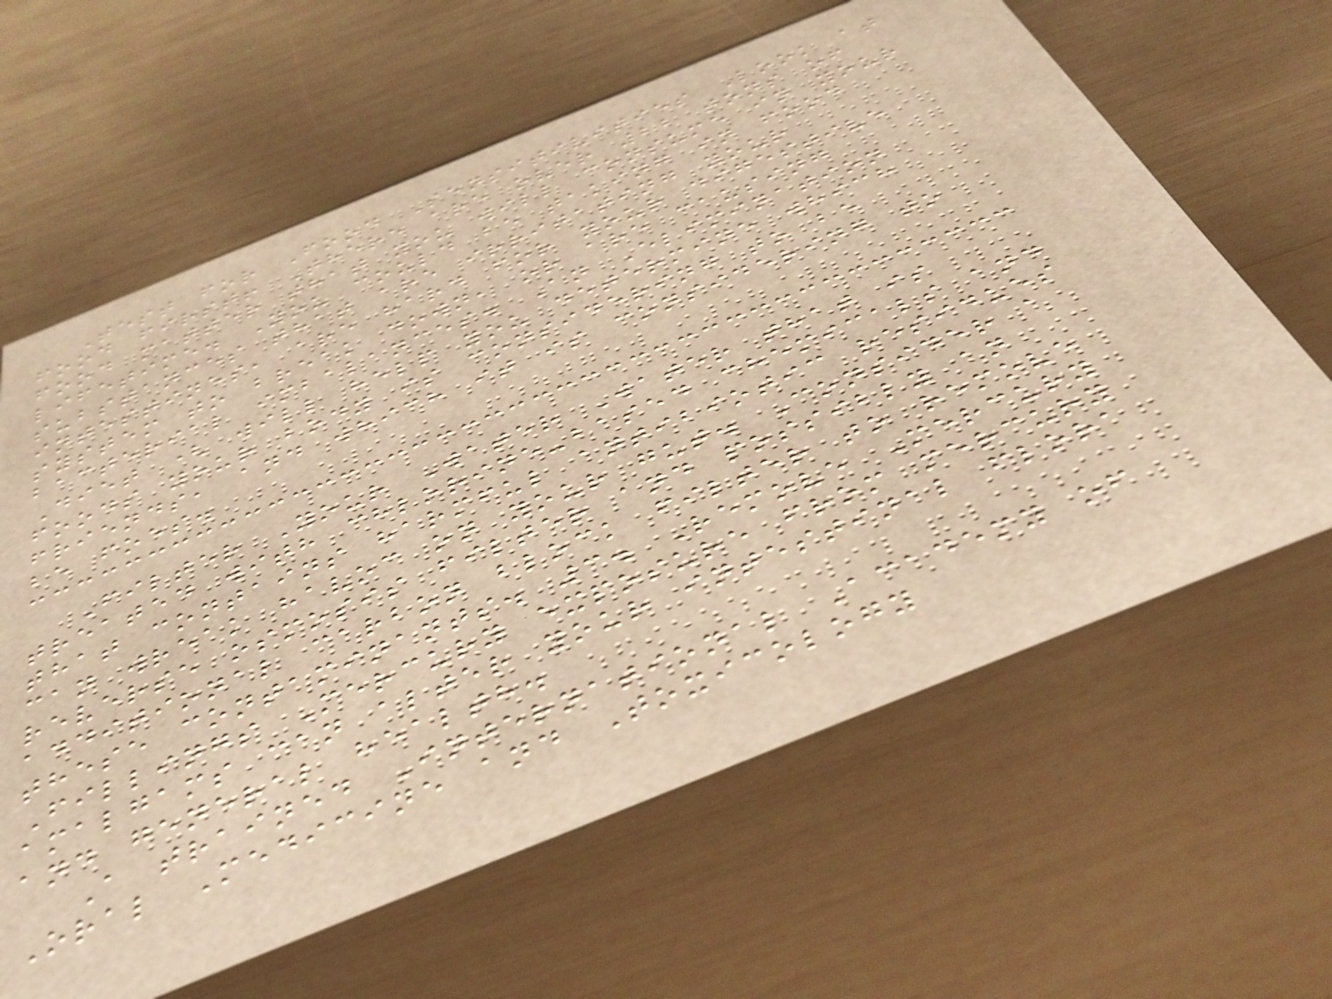Test for Food Sensitivities Look at
food first! There are over 22 tons of
food matter that you will consume in your
lifetime. You could be taking in food
substances that are irritating your
intestines, are hard for your digestive
system to break down, or are causing
bacterial imbalances. An Elimination
Diet ( will help you determine which
foods your body is considering to be
friends, and which it is considering to
be foes.
Filter Your Water Water that is
treated with chlorine-based chemicals and
that contains harmful antibiotic residues
can wreak havoc on your gut. Consider a
reverse osmosis filter and possibly an
additional carbon block filter to remove
these contaminants. 3. Remove Mercury
Fillings Mercury exposure from mercury
amalgams can alter your intestinal flora
and general health.
A trained International Academy of
Oral Medicine and Toxicology
